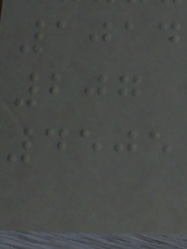1014
207
4505
